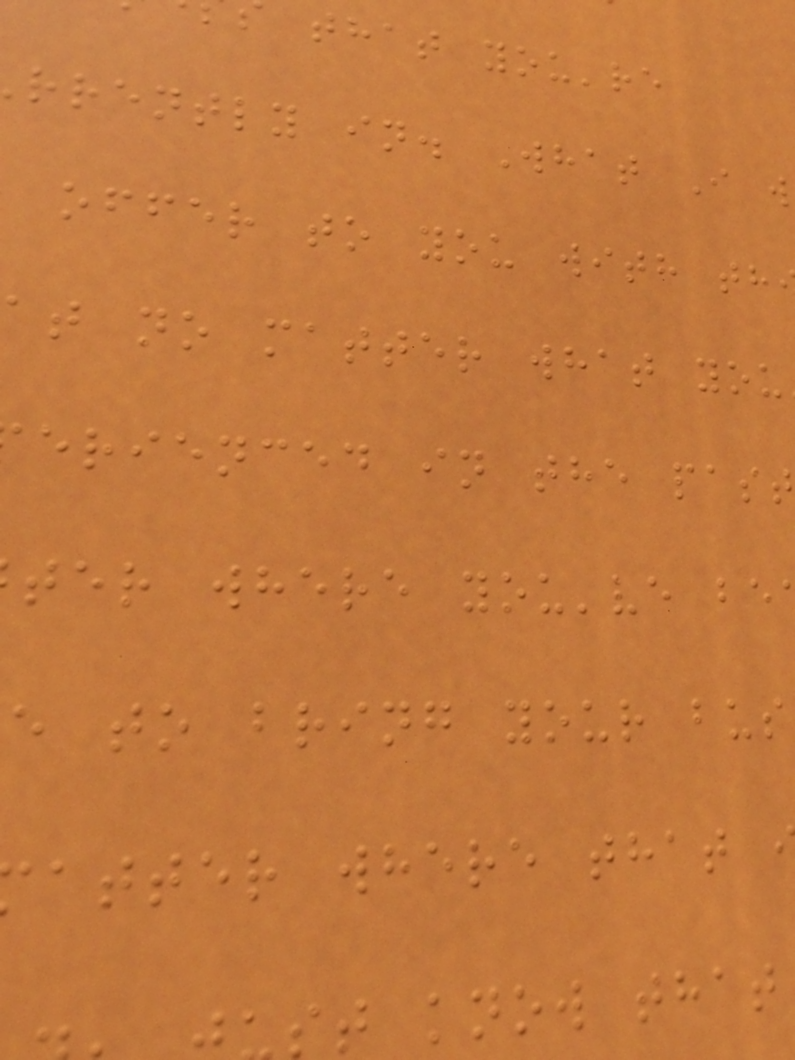that you're
rrently in. What I w
offer to you with th
at no matter what you
erienced in the past
ter where you've be
e to bring your bus
atter where that
st know that
